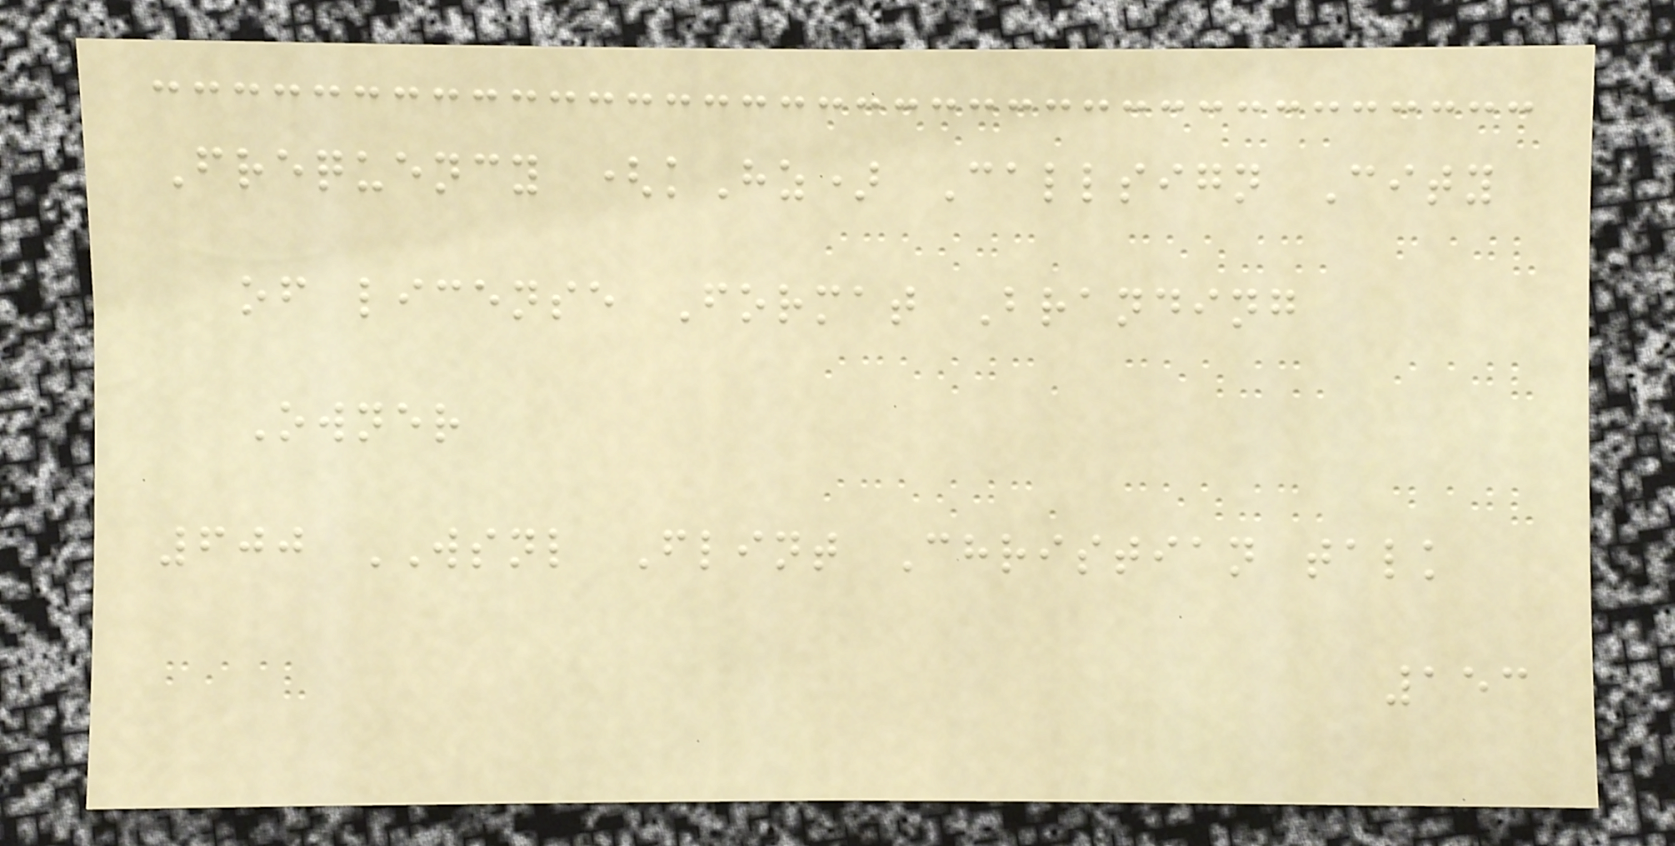Frequency (kHz) Callsign City
of license Format Branding
Owner
600 WSNL Flint Christian talk
153
